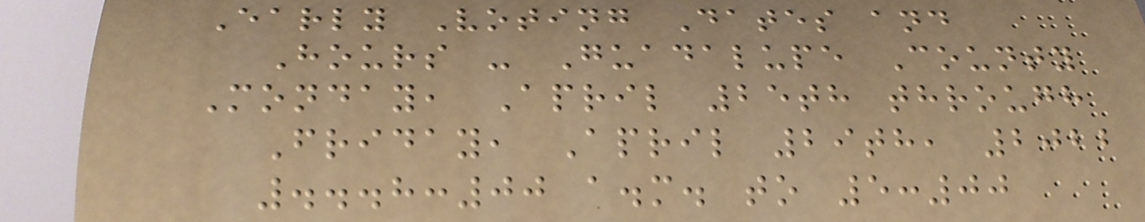Early Voting Dates and
Hours - Guadalupe County
Monday, April 25th through
Friday, April 29th, 2022
...8:00 a.m. to 5:00
